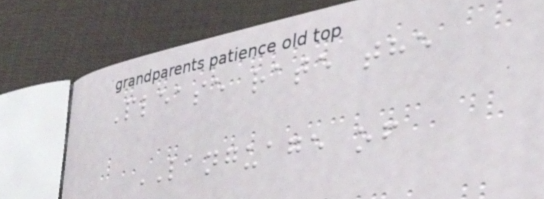Please rate the
LANGUAGE of
